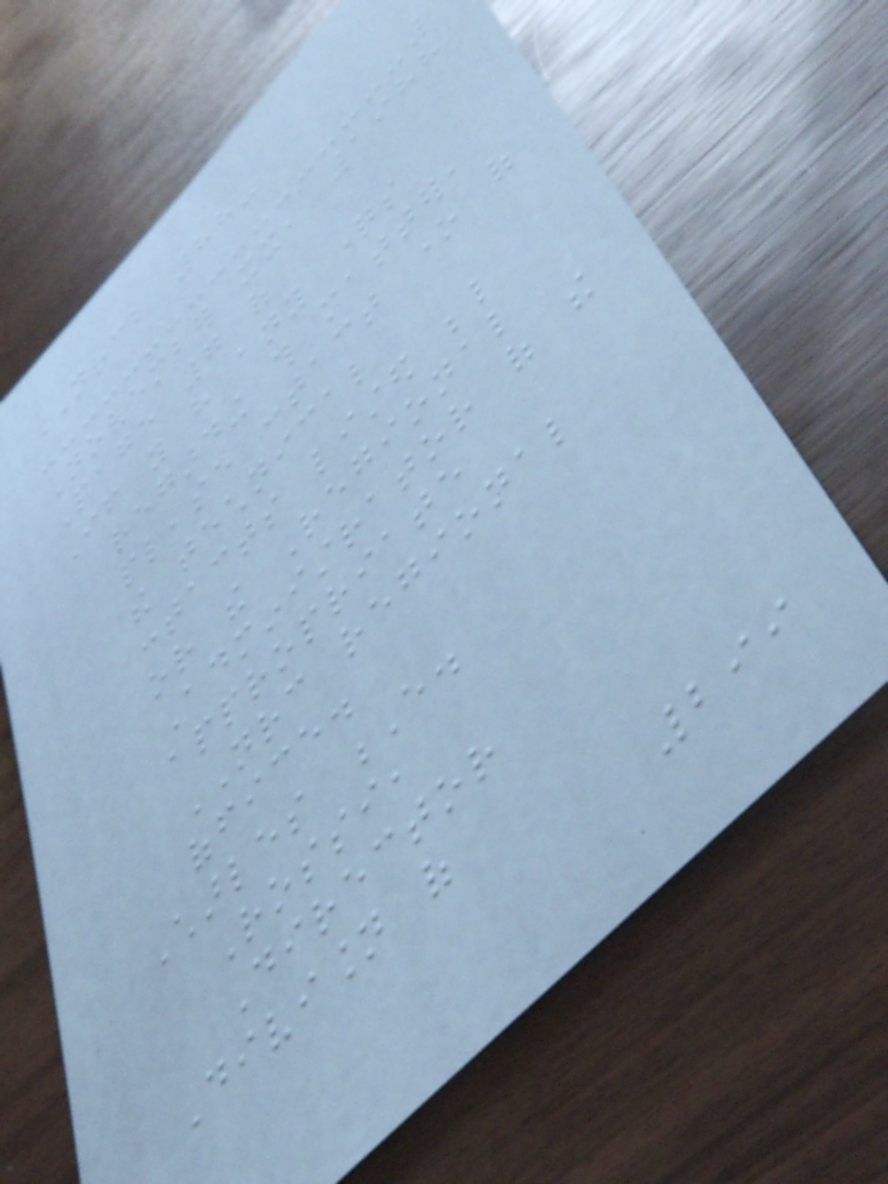NRCB 88-
November xx, 1988
Page 7 of
If you have any questions
regarding this matter,
please contact one of
the technical
contacts listed below
or the Regional
Administrator of the
appropriate
NRC regional
office.
Charles E.
Rossi,
Director
Division of
299
